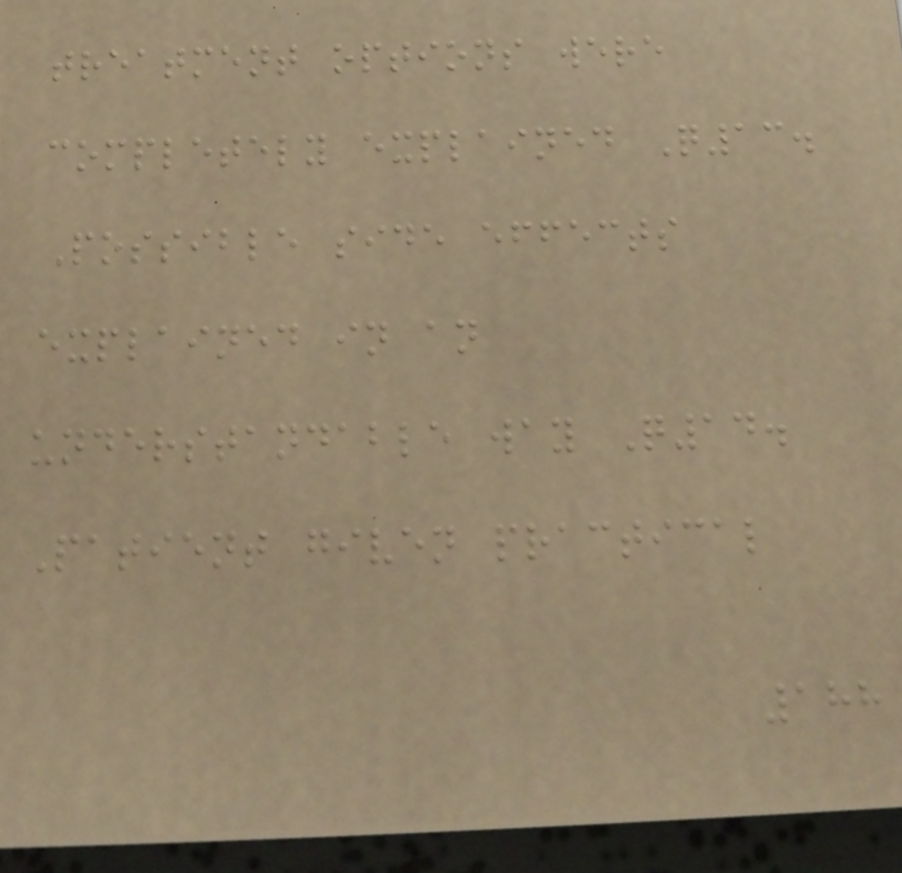treatment options were
completely explained Q13.
Possible side effects
explained in an
understandable way Q14.
Patient given practical
188
